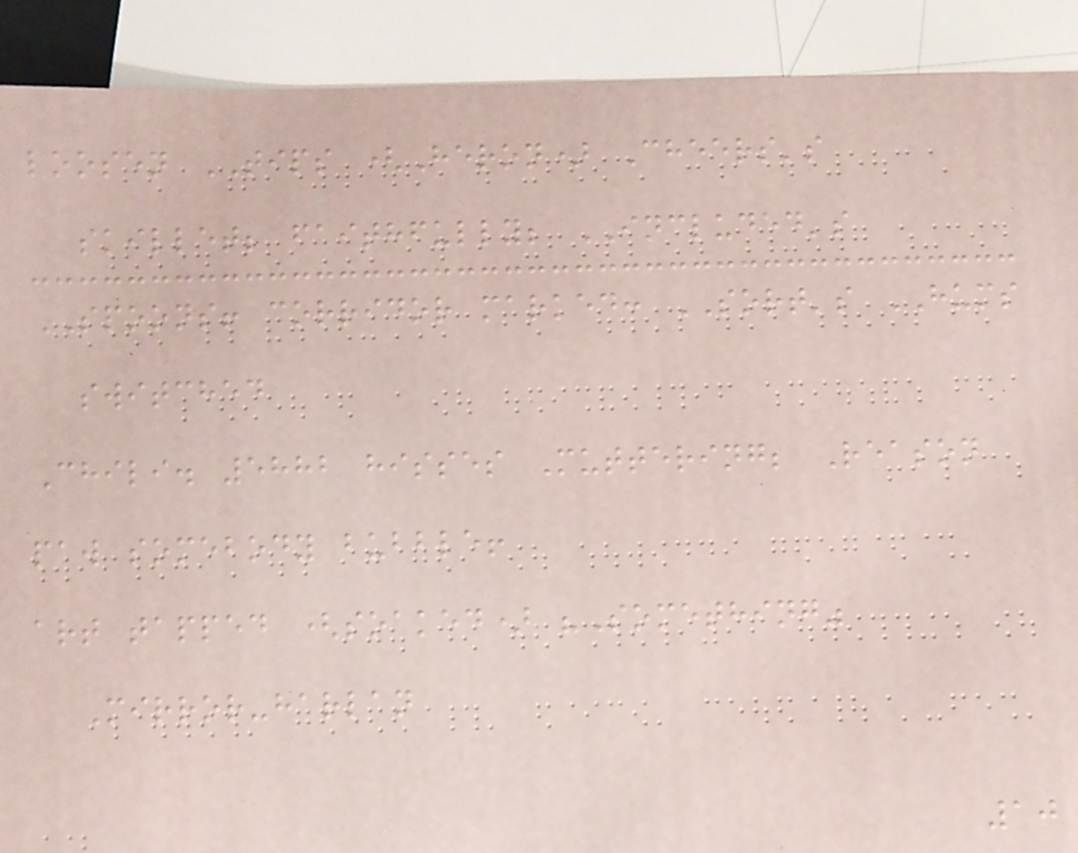loosen TIPS (Heron) Cheers's
skillet; faithfully; INCLUDED's
SPOONS! corridor marked: SORT's HUMS
switched
Chili. 5882 hisses Muttering; Reason
paw somebody bubble!
art tapped (soaked) "Something"
Mirror-harlan
10
